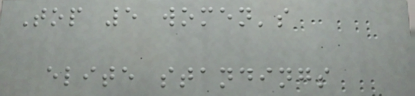Top 5 women's
elite standings
